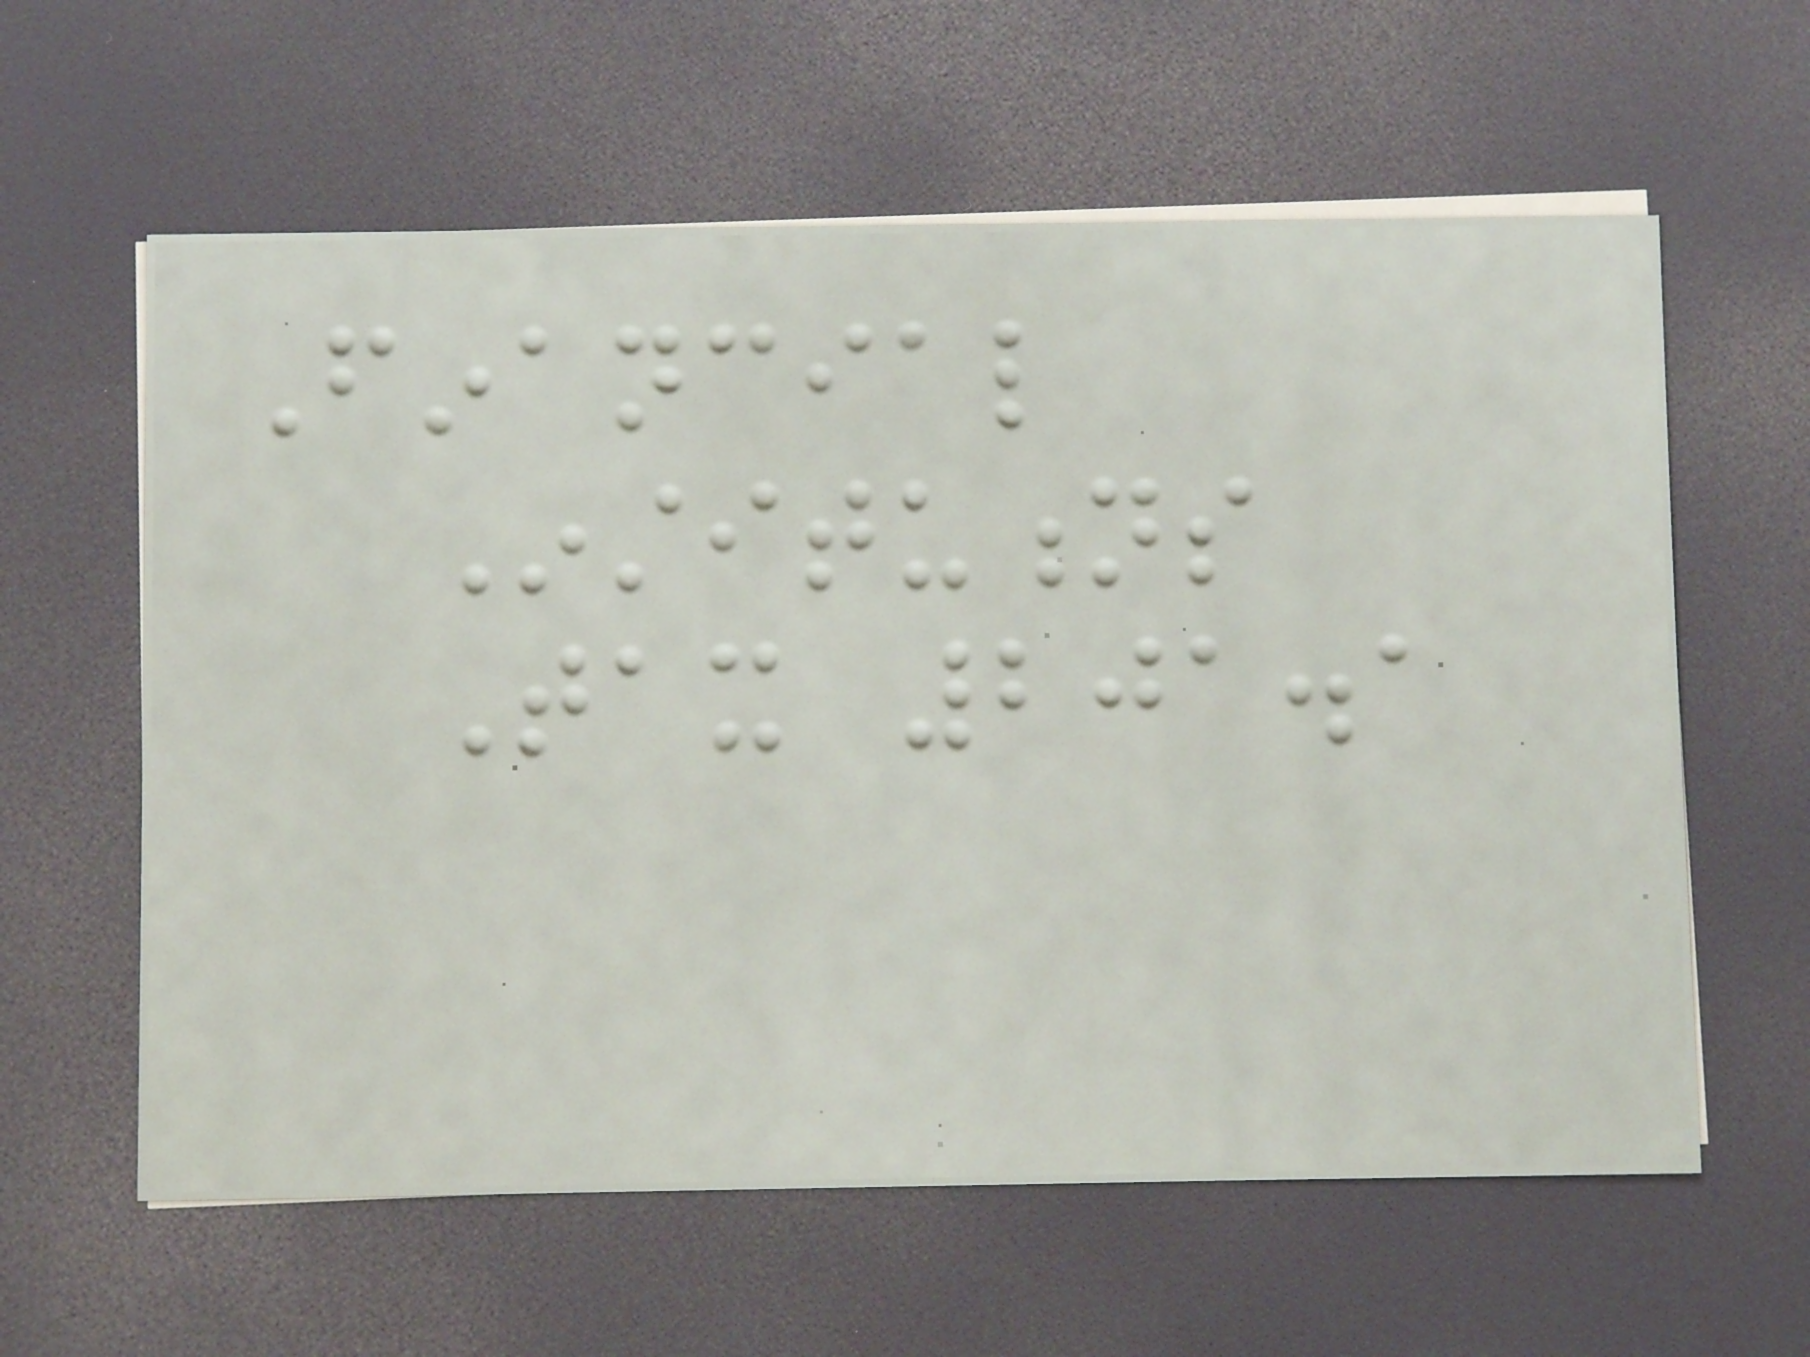Financial
Institutions
Tax 201.1
